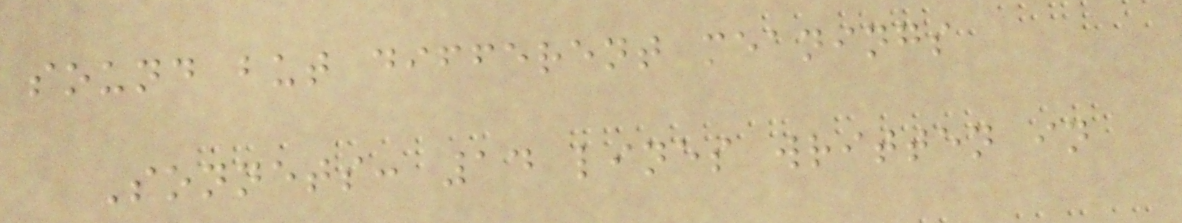sound but different meanings
Sonnets: 14 lines written in
